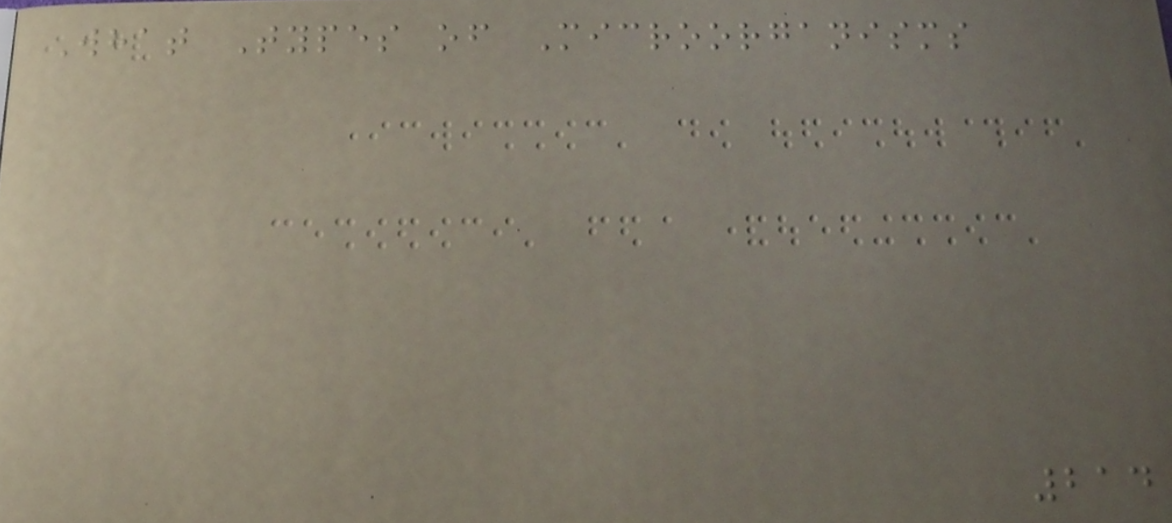What Types of Microorganisms
214
